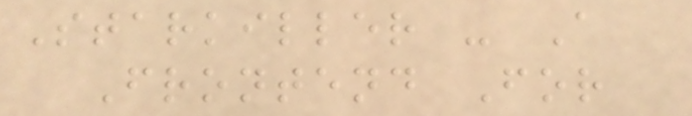Starkiller - A
Frontend For
